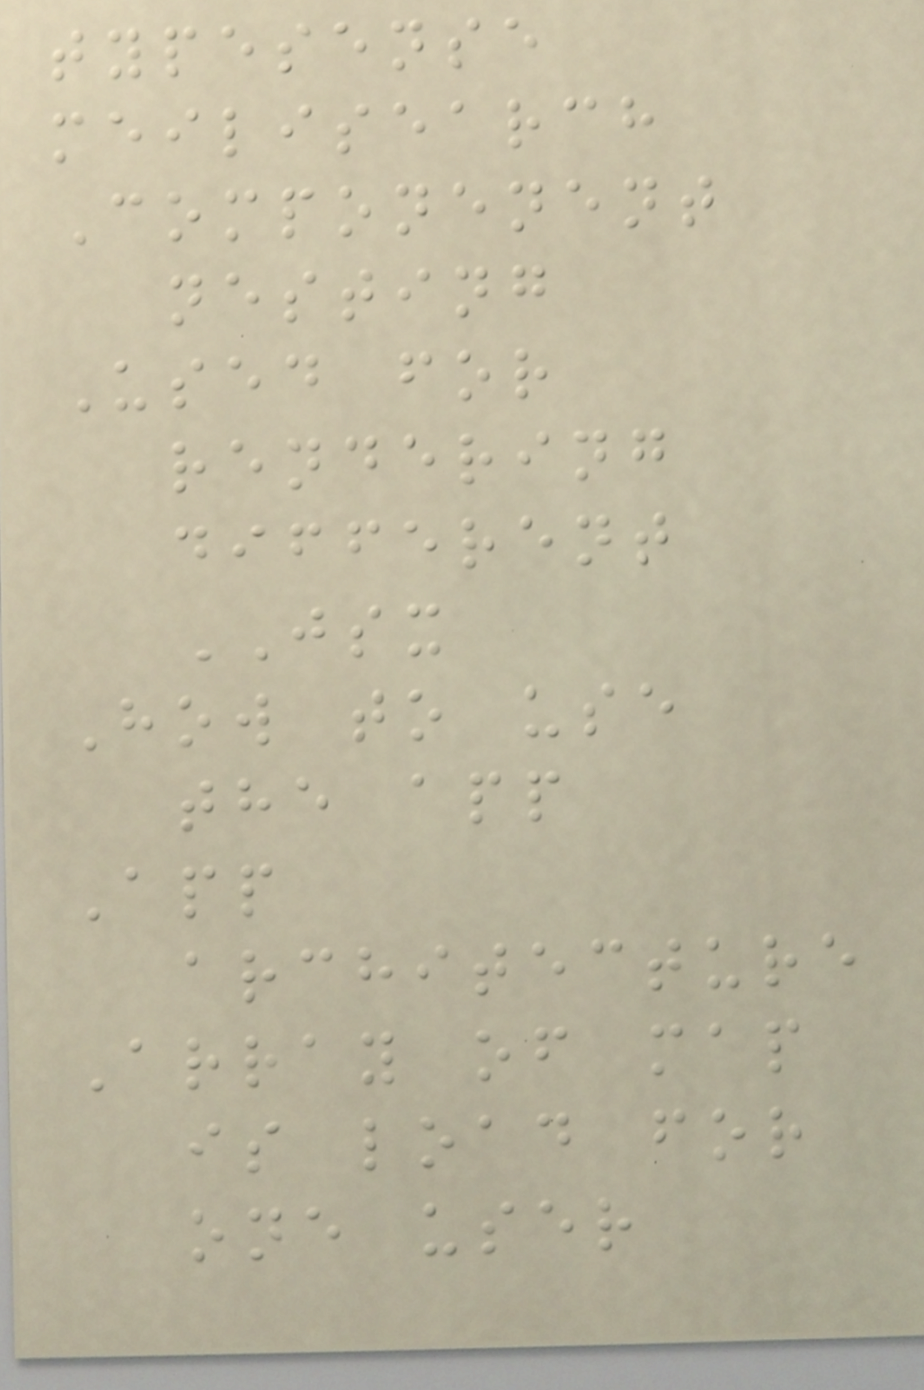typesense
meilisearch
Componenent
nesting
Used for
rendering
different
JSX
How to use
the app
App
architecture
Array of map
is load for
one user
